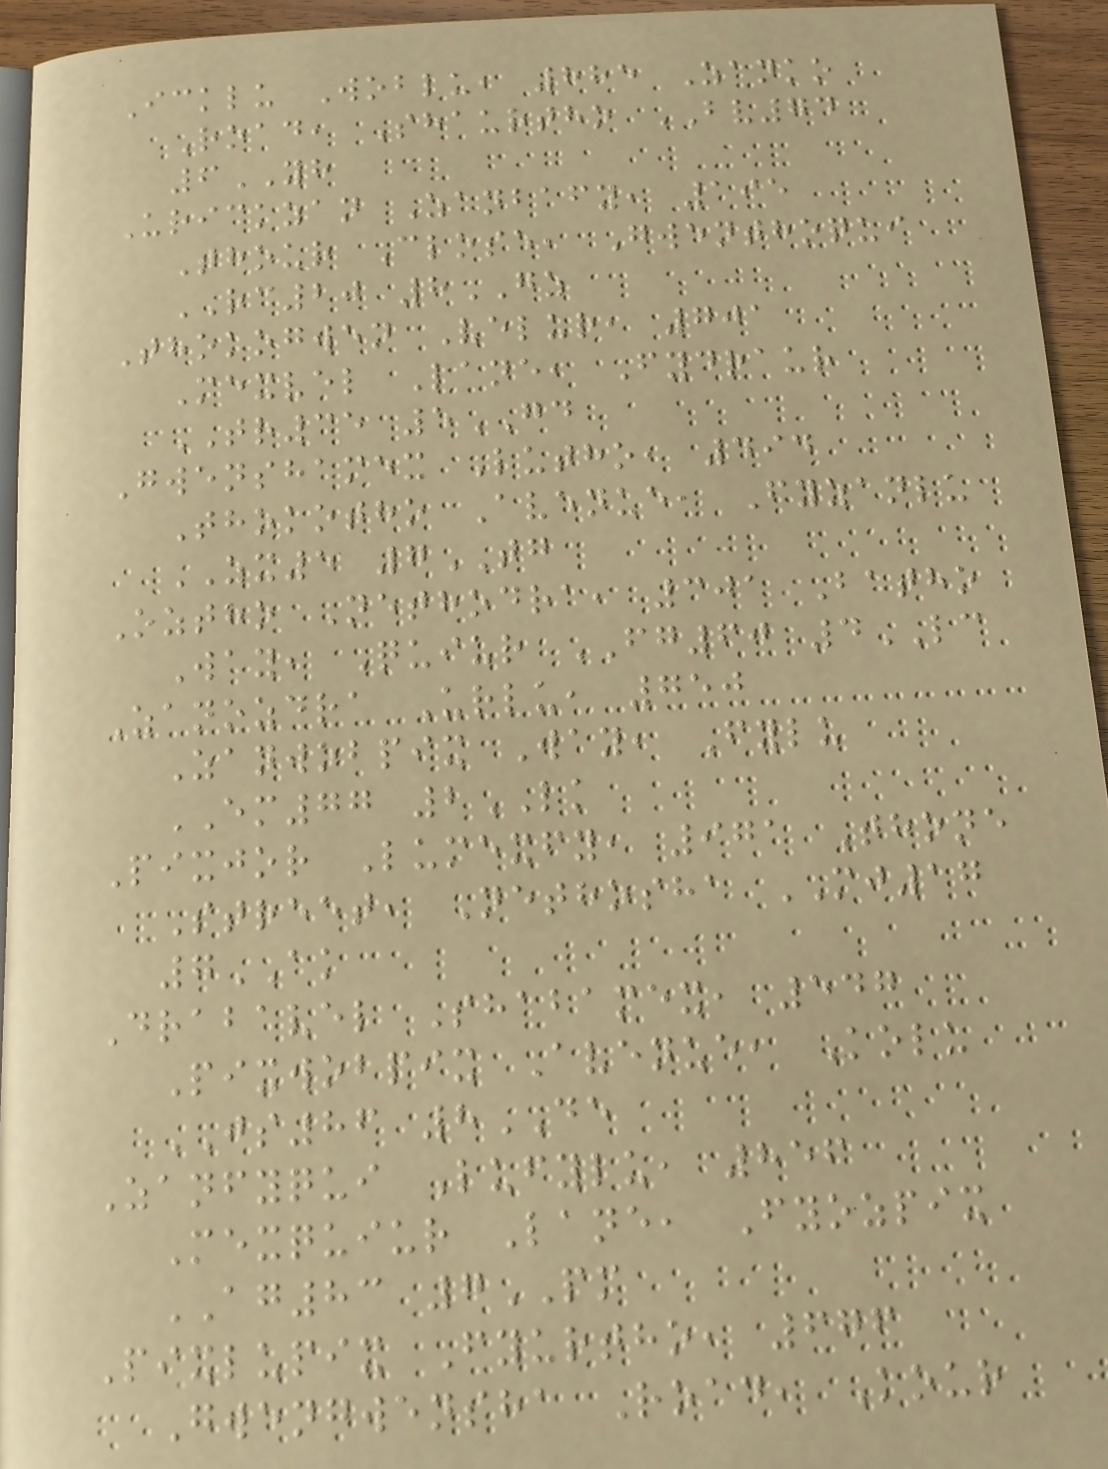Icklu Woblu, 885 Zanko
Road, Shaurtho BV74
6YH
Urickzan Zanbafy, 195
Thour Close, Gwenthoqui
RC20 8GZ
Thokogwen Velur, 701
Mexvel Lane, Fydraur
TR35 5GD
Gwenshamex Lutho, 494
Thokotho Avenue, Fyzanlu
ZX5 7TG
Oztho Nethodra, 301 Batho
Way, Quiur FG60 4LC
Zanozdra Urlu, 750
Zanwobpix Way, Fylu
EM77 2LK
Pixjor Lumexfy, 971 Thone
Street, Nethosha MJ17
7AK
Drabavel Shabamex, 547
Pixwobpix Avenue, Kolu
JS86 8DE
Zanfyqui Lufylu, 856
Mexquiur Lane, Fyozpix
AG83 7PM
Pixlupix Fyurtho, 676
Gwengwensha Road, Kour
